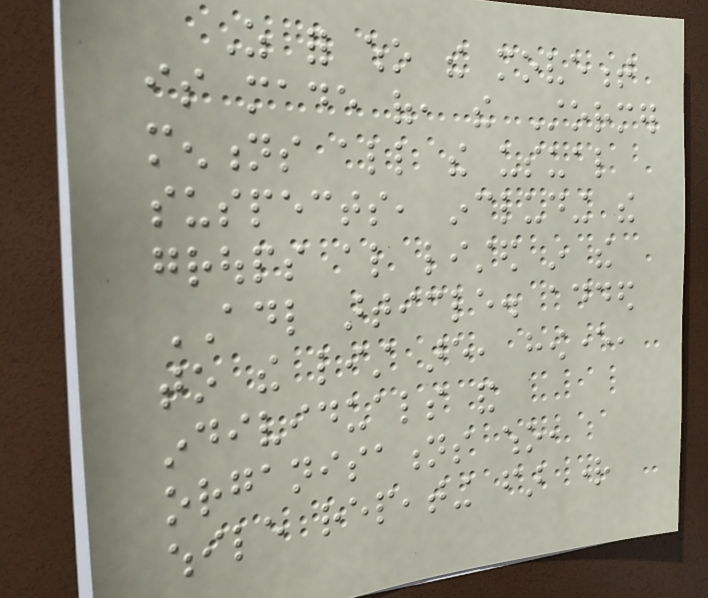As for who the movement
is made of, the Stormer
mentions all the usual
suspects, including the
groups also listed in the
ADL article. added
to the list are, however,
individuals and
organisations who,
while repeating far right
